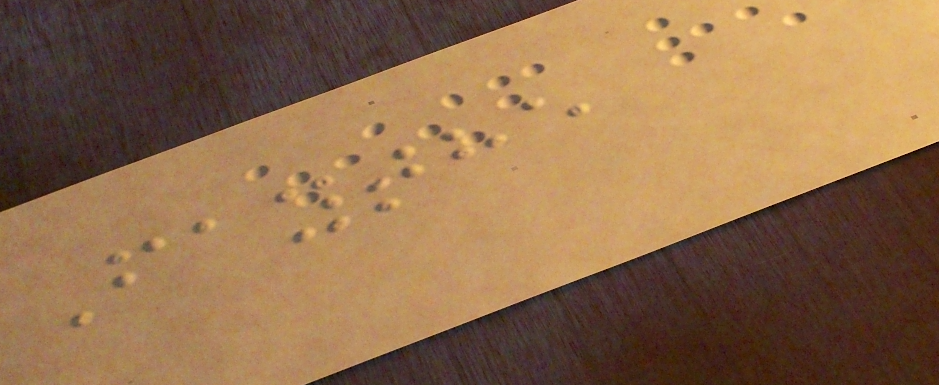Faythe
